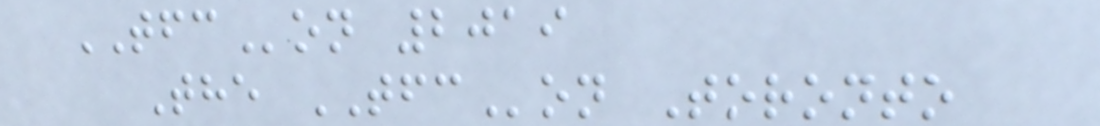TFCon 2019
The TFCon Toronto
